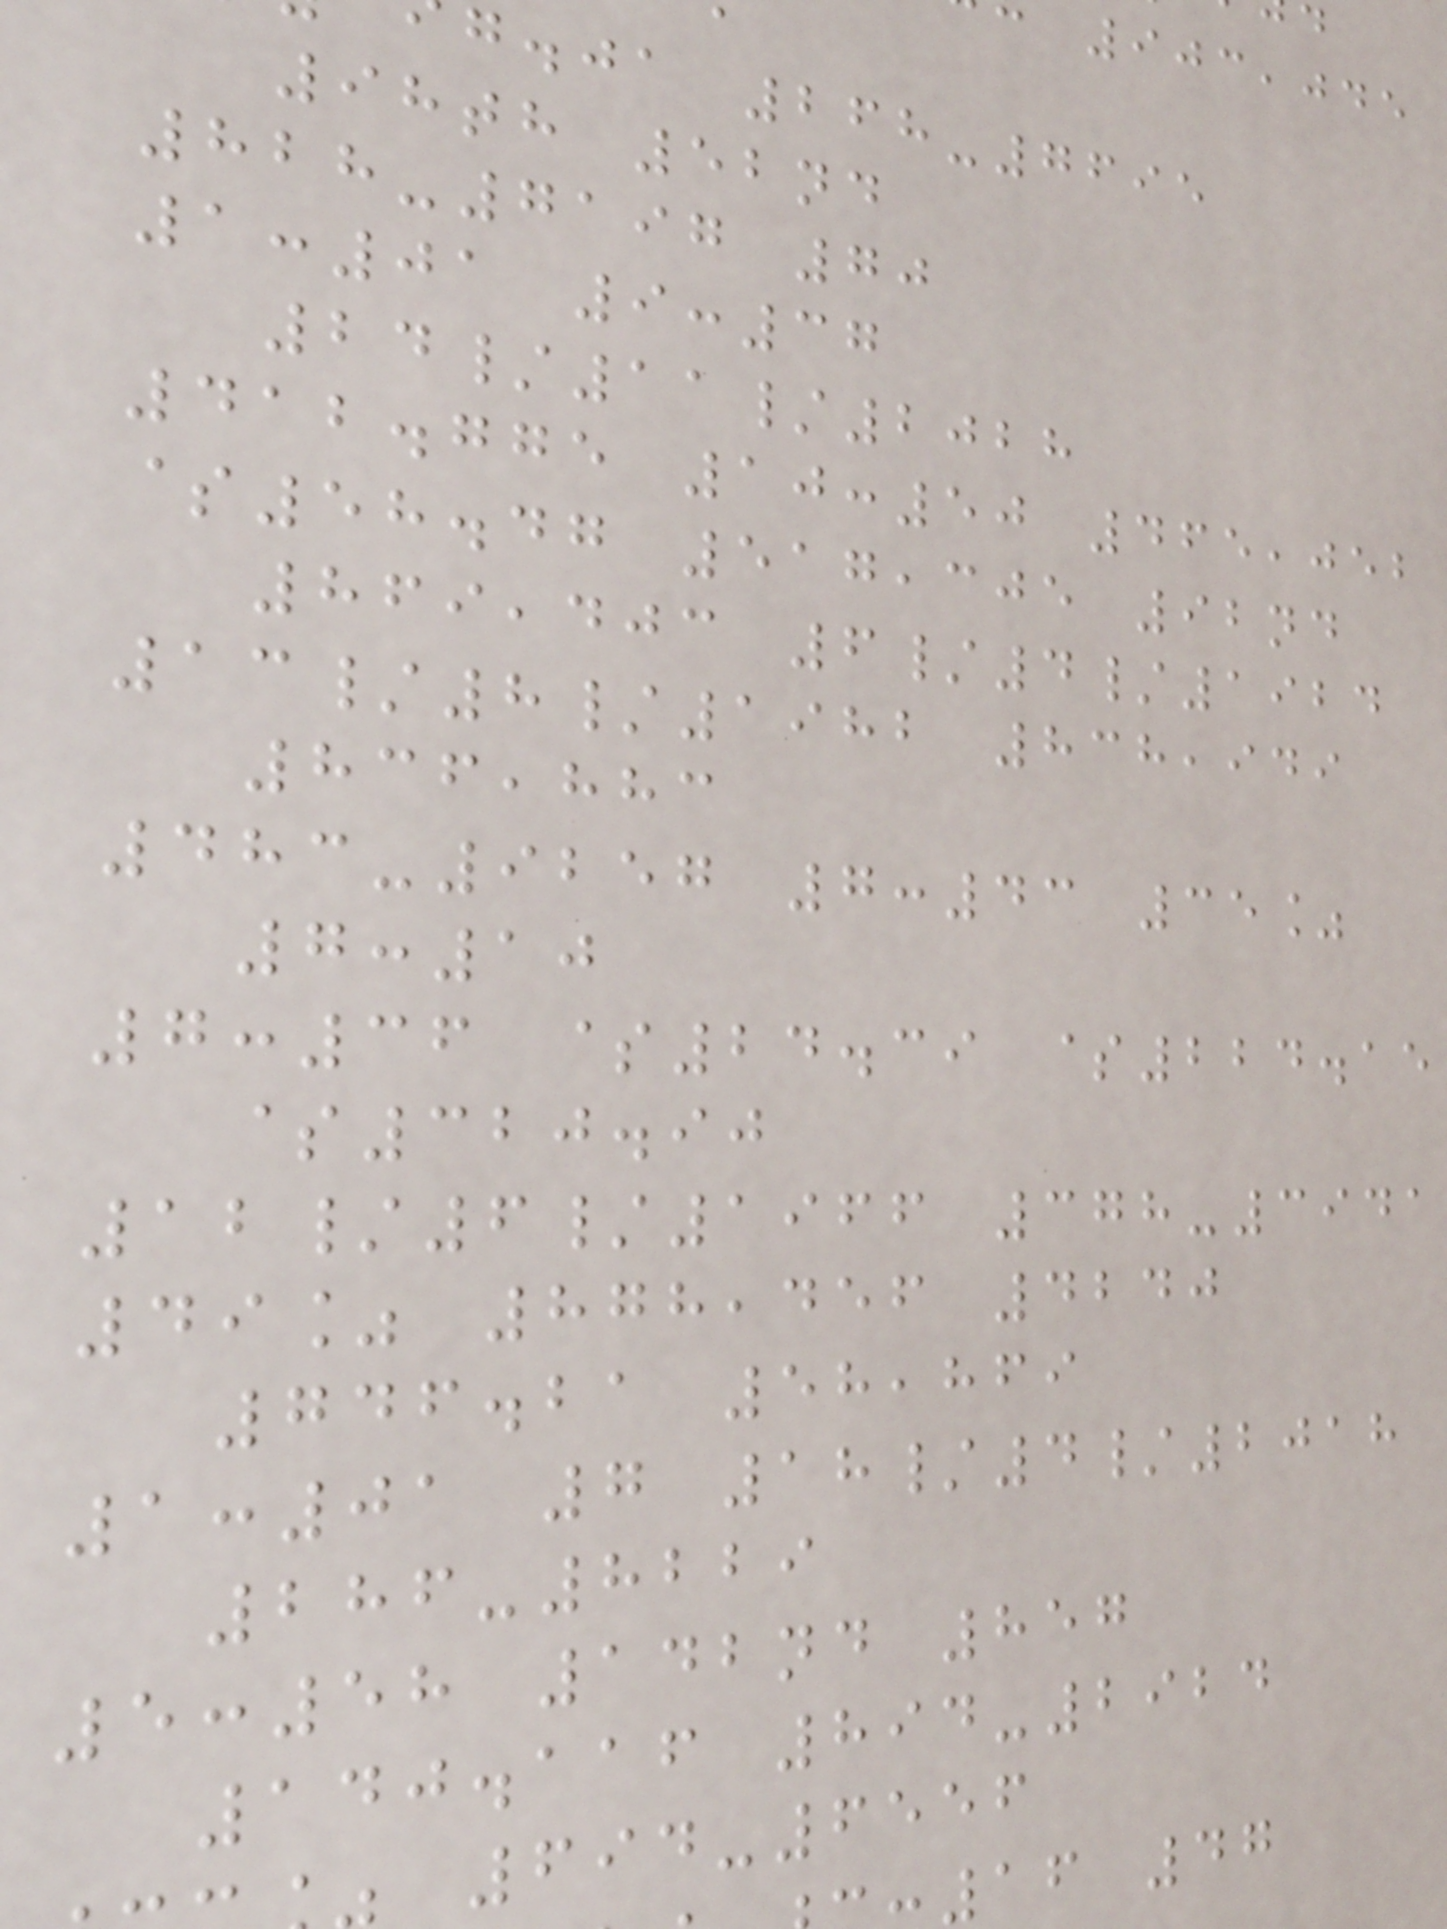903,045
g.ja 268-7695
98th 52nd
828-7197 70
1:01 9:37
24/11/2028
412.775 10:50 465,052
$58.47 517,305 92nd
869,403 6/4/1924
13/8/1982 838,949
836,883
483-9257 7:43 35%
7:10
7:36 $24.39 $224.15
$320.90
12/6/1966 378-3941
49% 878,456 4240
746.21 58,869
1:01 7 18/4/2018
286-8229
5:58 142nd 857
140.116 894-2924
694-6556
16 47
